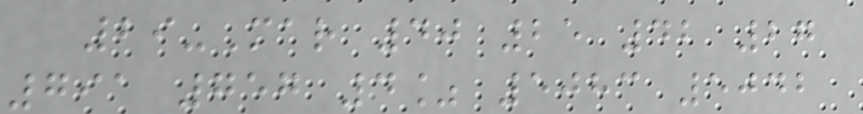29-Mar 40 25 42 27
791 757 4% 5083 5042
